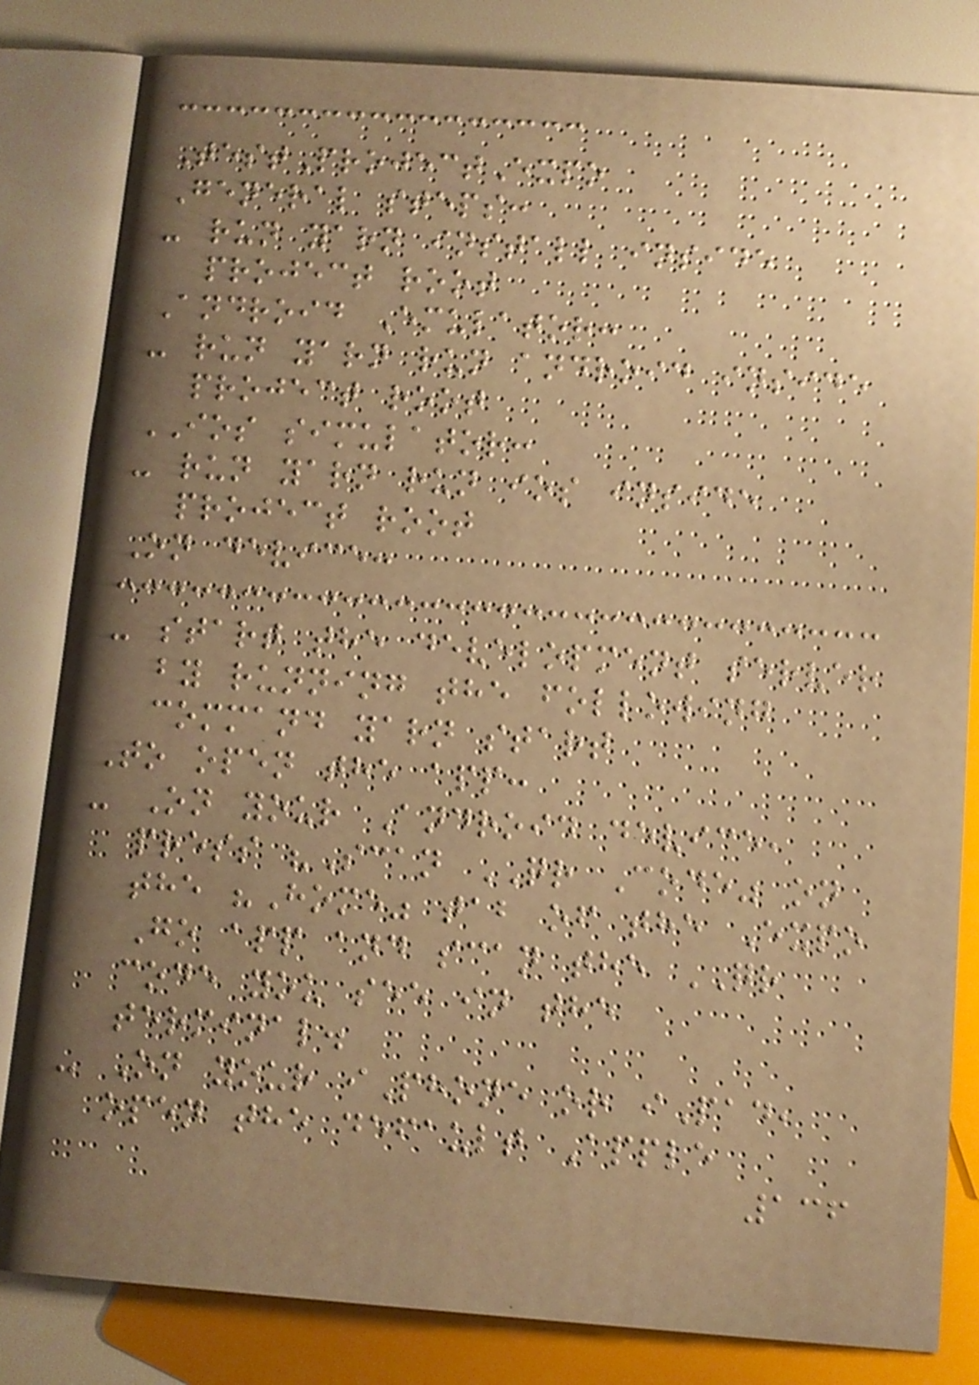TestProjectExpo
General steps:
- run yarn install inside
project root
Android Emulator:
- run yarn run android inside
project root
IOS simulator:
- run yarn run ios inside
project root
On device:
- start the development server
by running the following
command yarn start
To open the app:
- On your Android device,
press "Scan QR Code" on
the "Home" tab of the Expo
Go app and scan the QR
code you see in the
terminal.
- On your iPhone or iPad,
open the default Apple
136
